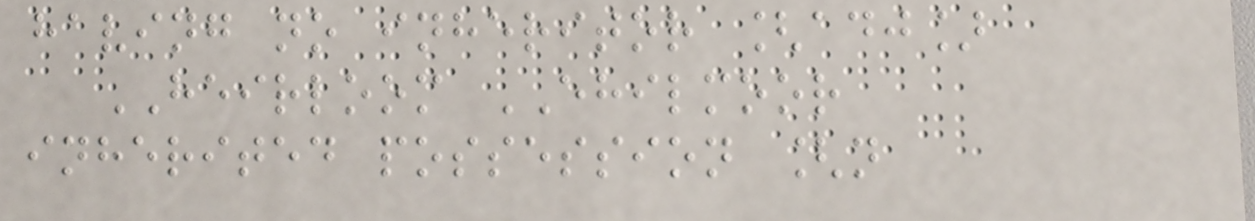having no inheritor [adj]
HEIRLOOM EHILMOOR
inherited possession [n
